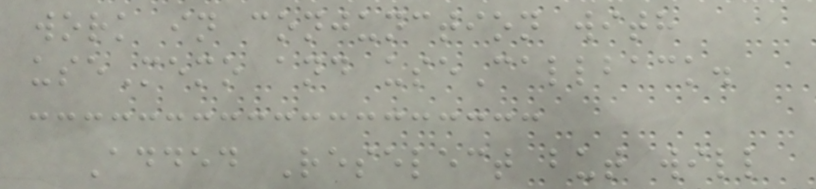work in conjunction with
useMemo and useCallback.
Added Reselect but will
